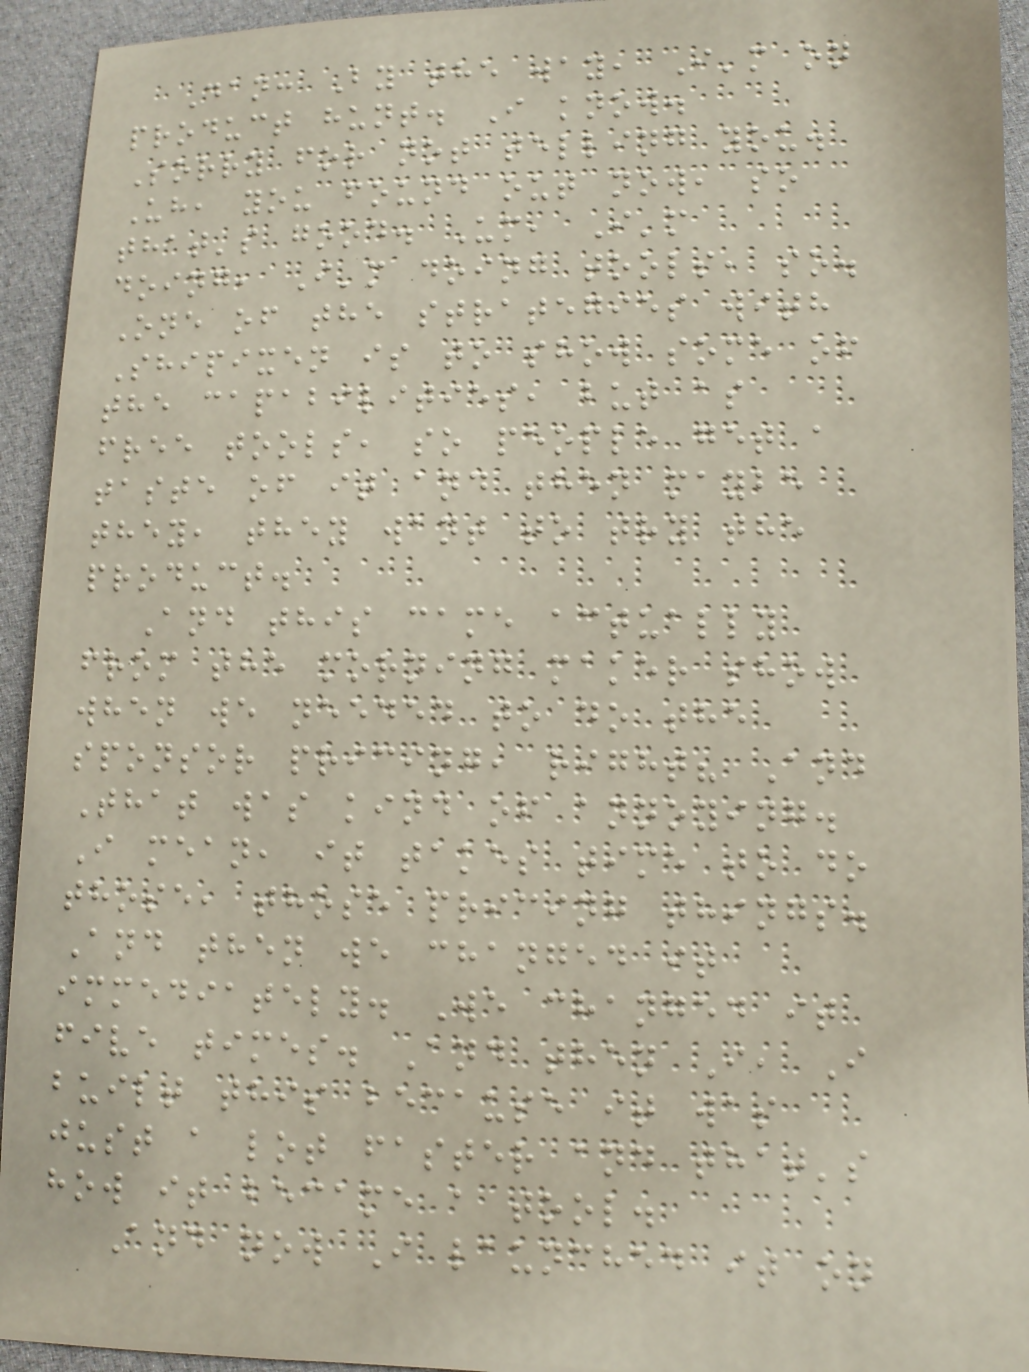Dan: By the way, I'm on
product hunt. I know.
Sorry for not telling you.
Uh, you found out now, so
that's good. Um, I'm
doing, I'm doing tools, so.
One of the strategies with
Shipixen is to show some of
the capabilities, but as
free tools, so people get a
taste of it and then maybe
they, they want to try the
product.
And this came actually
from the morning maker show
when we needed to do the
sponsor pricing, right? And
That was kind of annoying.
I mean, it takes time to do
those, those pricing things.
And then we changed it
immediately. We changed it
five times. And then I, I
built this because it was
just a lot faster and that's
how it became a tool.
And now I launched it on
